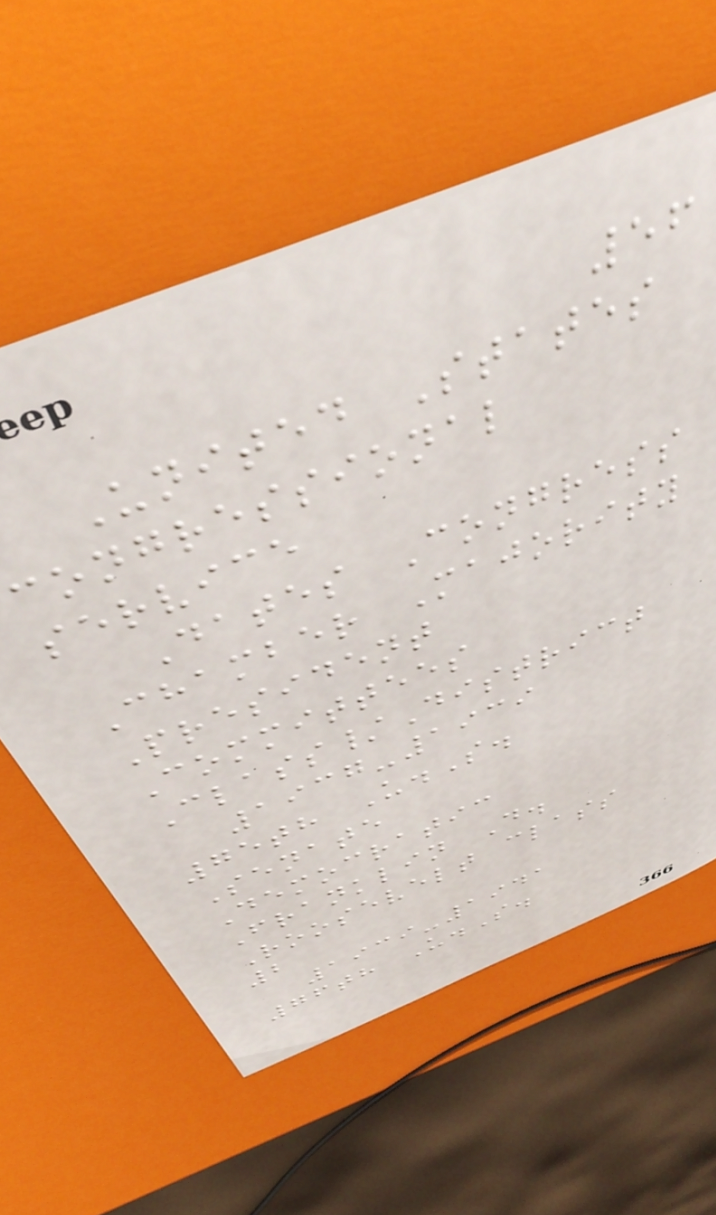56
United States
congressional
service
Dates Congress
Chamber Majority
President
Committees
Class/District
1937-1939
75th U.S.
Senate
Democratic
Franklin D.
Roosevelt class
2
1939-1941
76th U.S.
